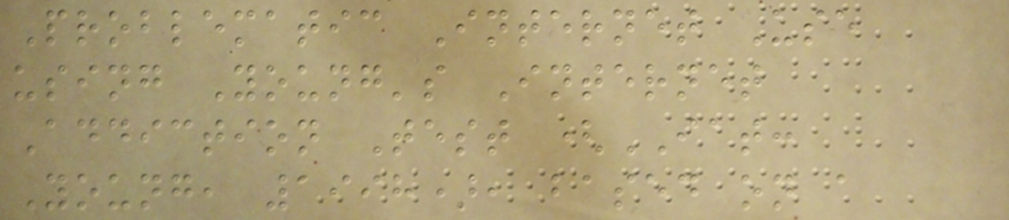Problematic Internet Use
using Young's Internet
Addiction Test (IAT:
Young, 1998), based on a
